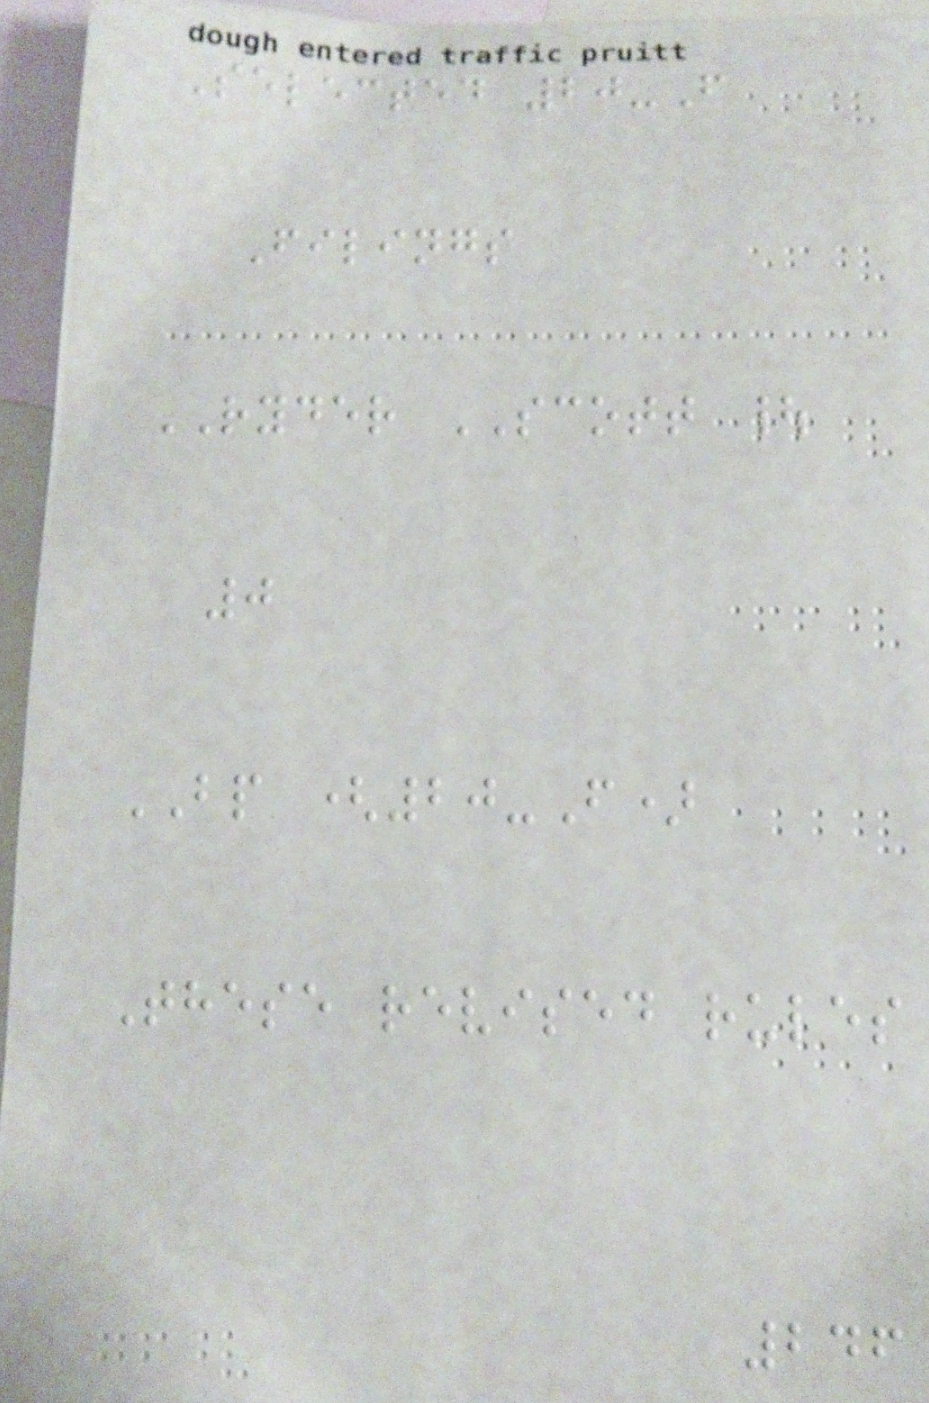Selected 20-F
Filings
RYDER SCOTT |
0
BP (20-F)
These revised rules
246
